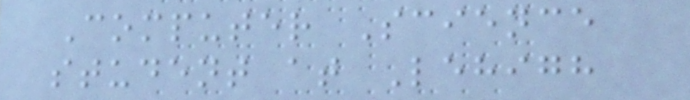Computer Science
student at Lehigh
